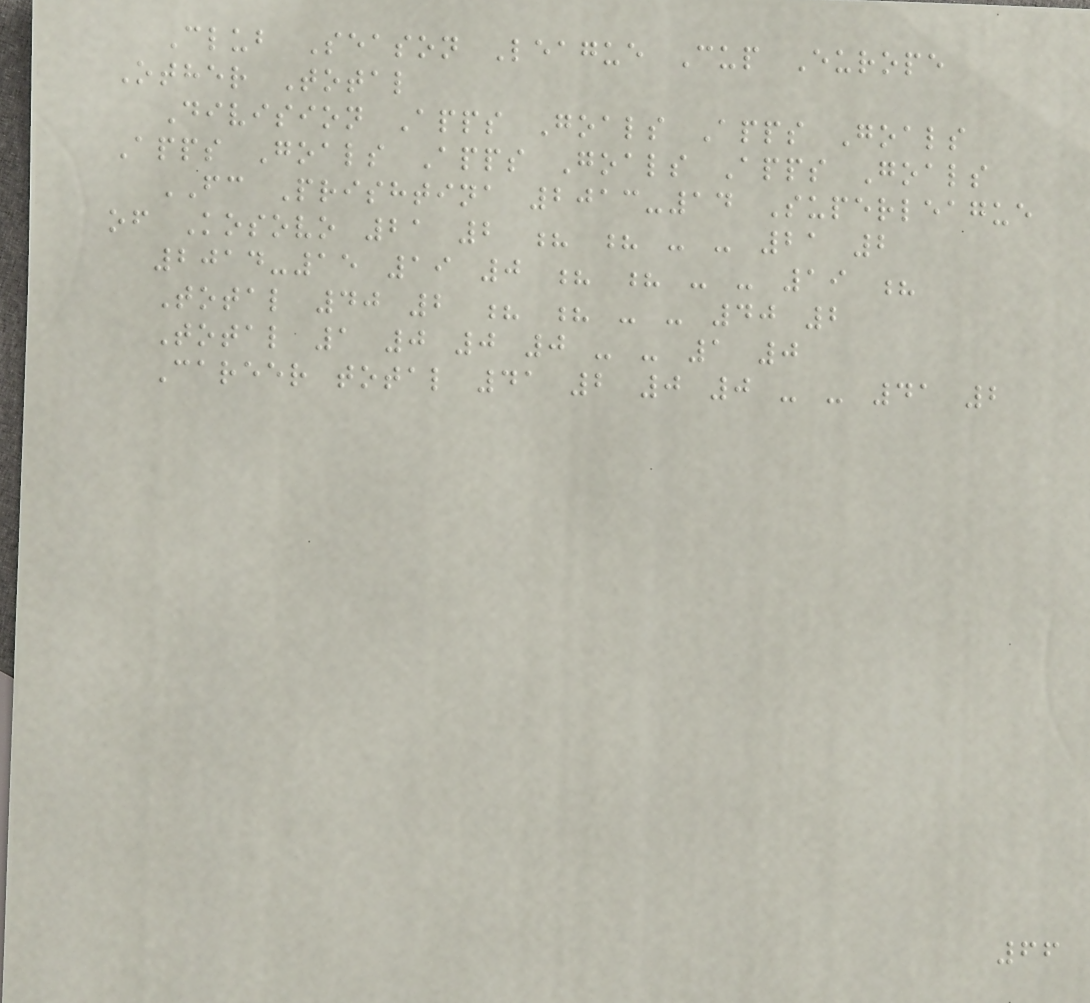Club Season League Cup Europe
Other Total
Division Apps Goals Apps Goals
Apps Goals Apps Goals Apps Goals
FC Prishtina 2013-14 Superleague
of Kosovo 21 2 ? ? - - 21 2
2014-15 19 0 ? ? - - 19 ?
Total 40 2 ? ? - - 40 2
Total 1 0 0 0 - - 1 0
Career total 41 2 0 0 - - 41 2
66
